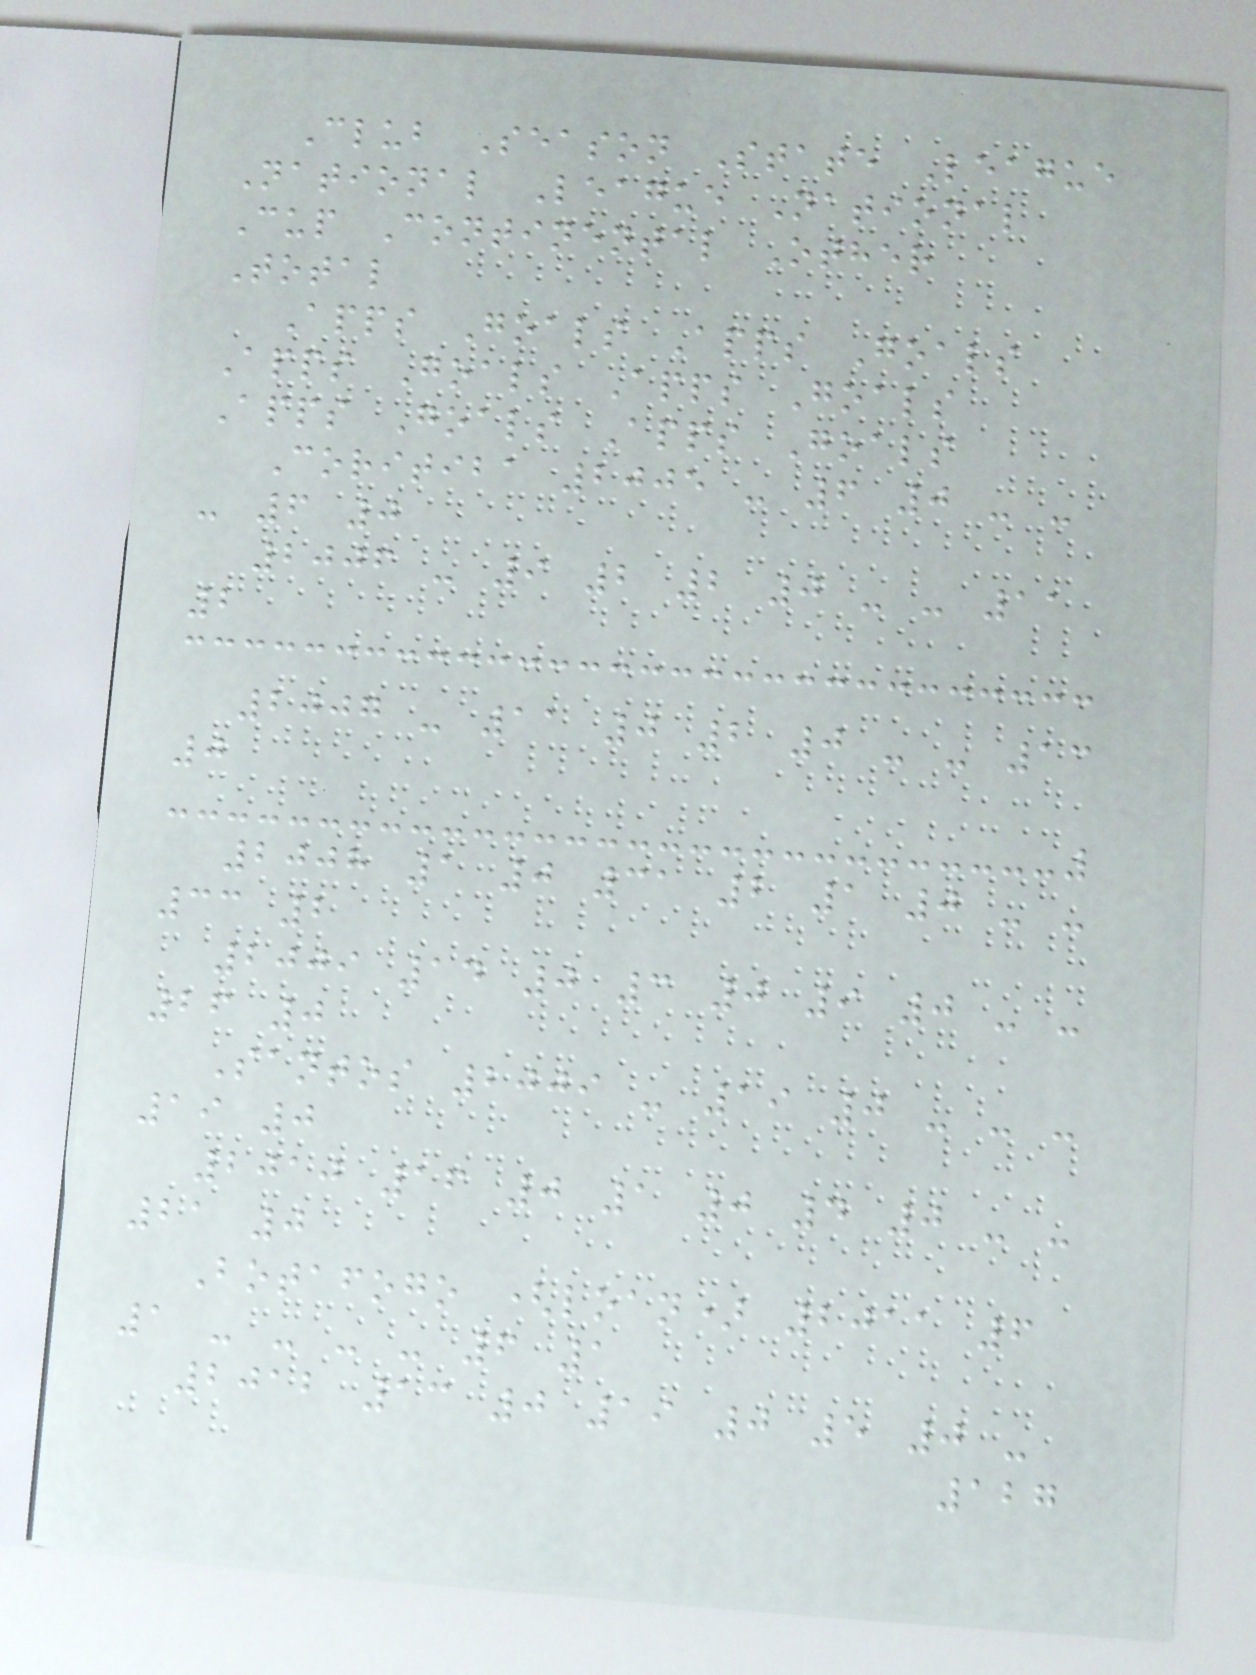Club Season State League
National League National
Cup Continental Other
Total
Apps Goals Apps Goals
Apps Goals Apps Goals
Apps Goals Apps Goals
Coritiba 2005 - 6 0 - -
- 6 0
2006 - 9 2 2 0 - - 11
2
2007 - 11 0 2 0 - - 13
0
2008 1 0 31 2 1 0 - -
33 2
2009 14 0 3 0 9 0 - -
26 0
Santos 2009 - 19 0 - - -
19 0
2010 16 0 1 0 4 0 - -
21 0
Botafogo (loan) 2011 6
1 - - - - 6 1
2012 13 0 19 0 5 0 -
127
